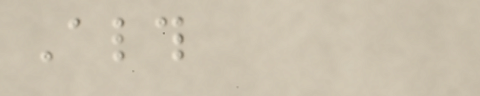Although
